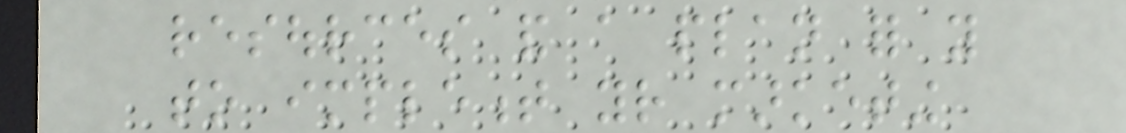resources and a plan for you
to implement your marketing
